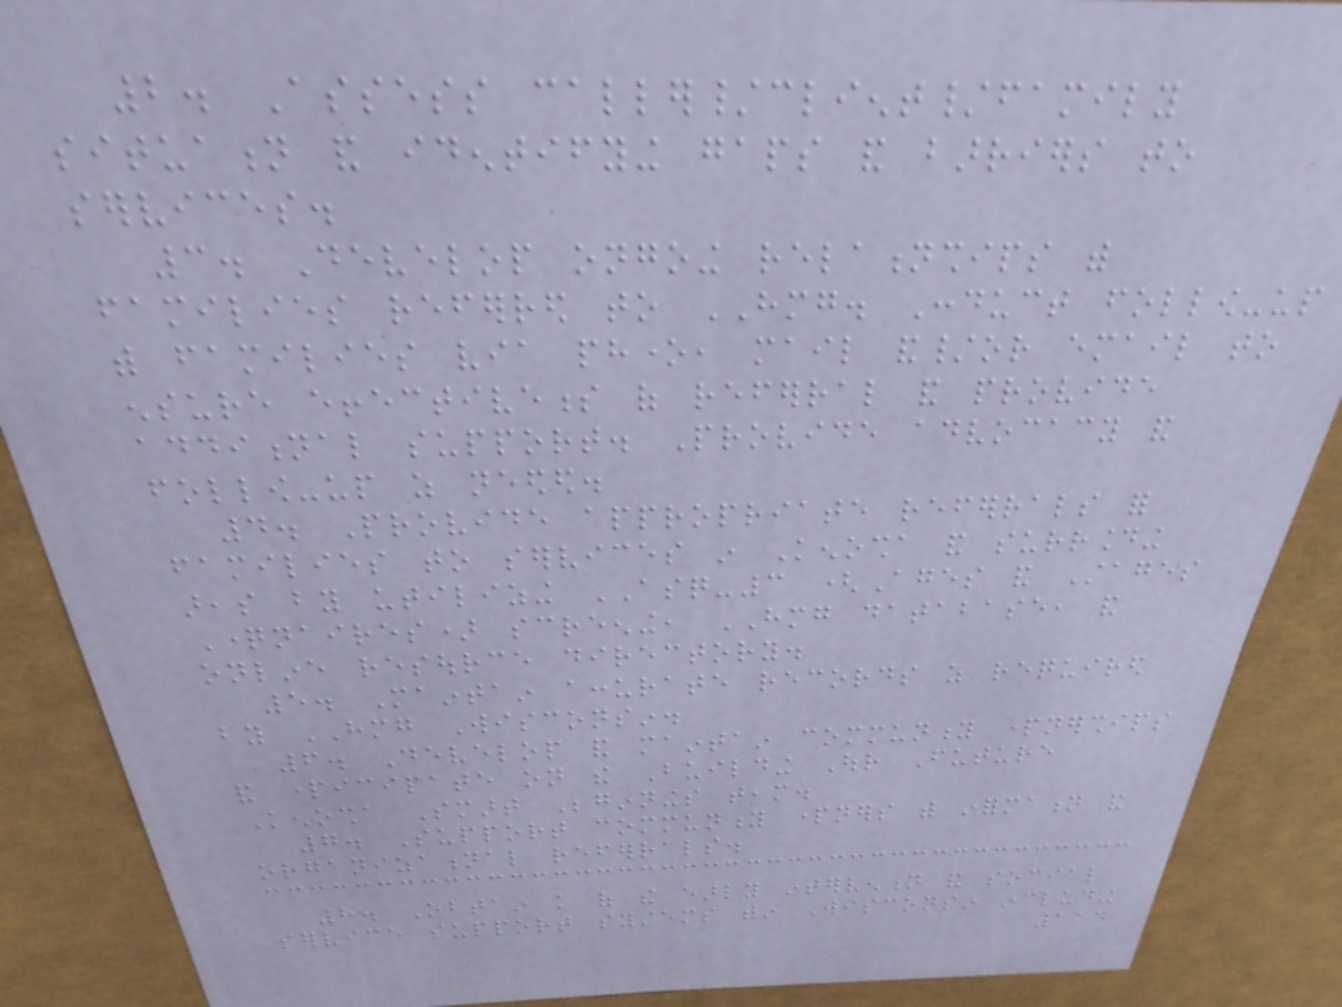2. Assess caller/client/family
situation and identifying gaps and barriers to
services.
3. Develop ongoing relationships with
families referred to HMG. Conduct follow-up
with families via phone, mail and/or email to
ensure effectiveness of referral and provide
additional support. Provide advocacy and
follow-up as needed.
4. Provide appropriate referrals for
families to services in Kenosha and surrounding
areas by utilizing ASQ-3 (Ages and Stages
Questionnaires) screening, HMG database, and
online resource directory.
5. Maintain accurate records as required
by HMG Wisconsin.
6. Develop and maintain community partnerships
and participate on the Building Our Future
Kenosha Smart Beginnings team.
7. Support community partners with information and
organizational referrals.
8. Obtain knowledge of the early intervention and social
service support systems within Wisconsin including
114
